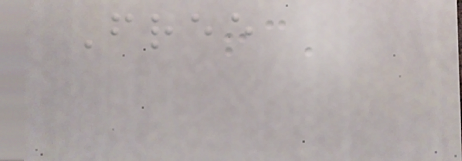Free
